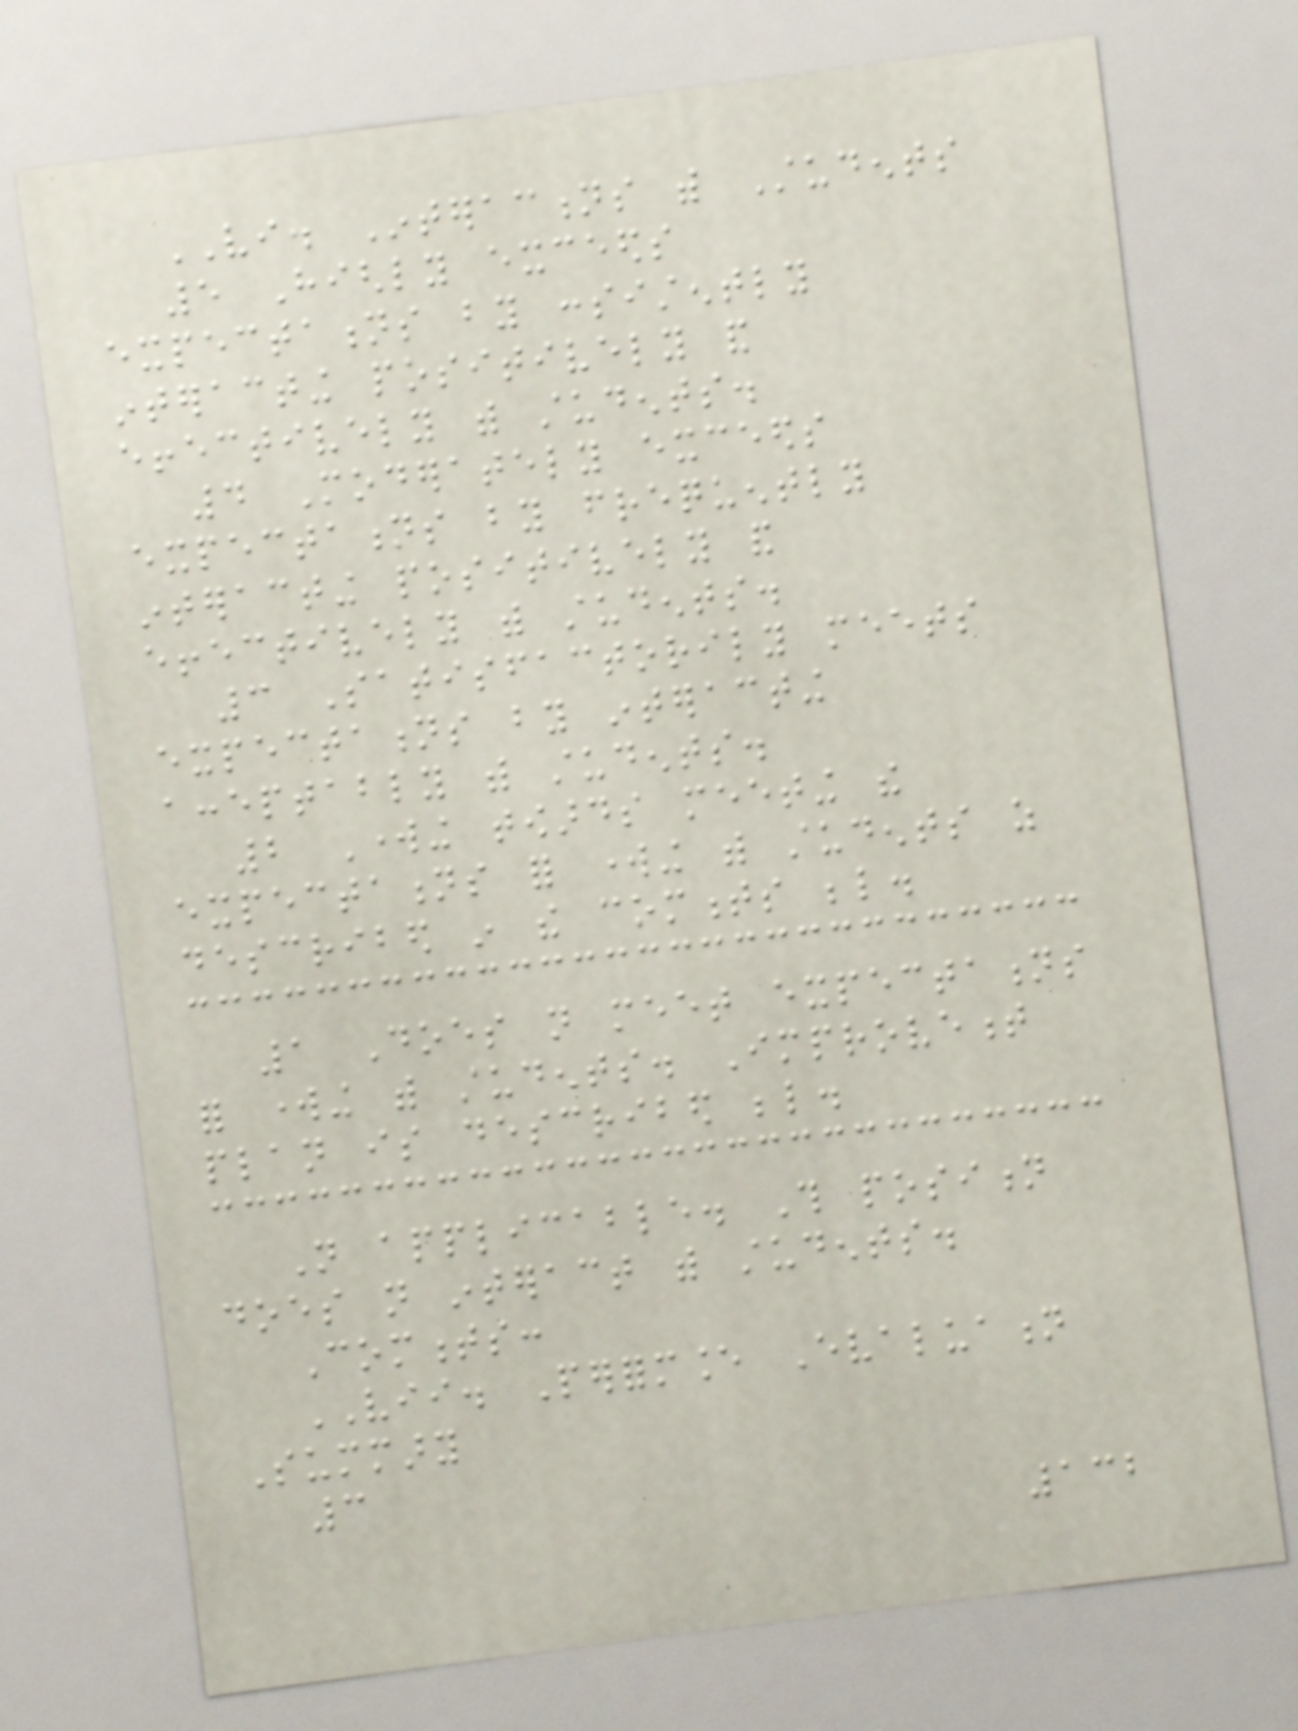VI. Interactions with Students
5 Highly exceeds
expectations by consistently
interacting positively and
effectively with students.
4 Moderately exceeds
expectations by frequently
interacting positively and
effectively with students.
3 Satisfactorily meets
expectations by interacting
acceptably with students.
2 Working towards meeting the
expectations for working with students as
described in the comments below.
1 Does not meet expectations
for working with students. Improvement
plan is described below.
Not applicable. This position
does not interact with students.
Comments:
VII. Performance Evaluation
Summary
3
132
